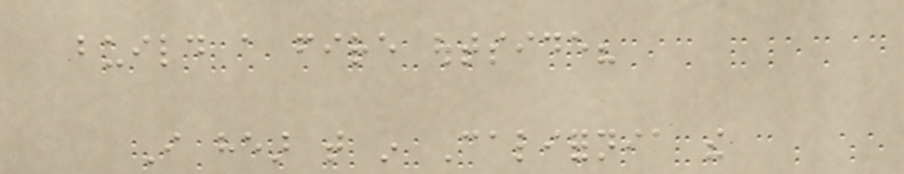build a fire outside?
I hear that in California the
